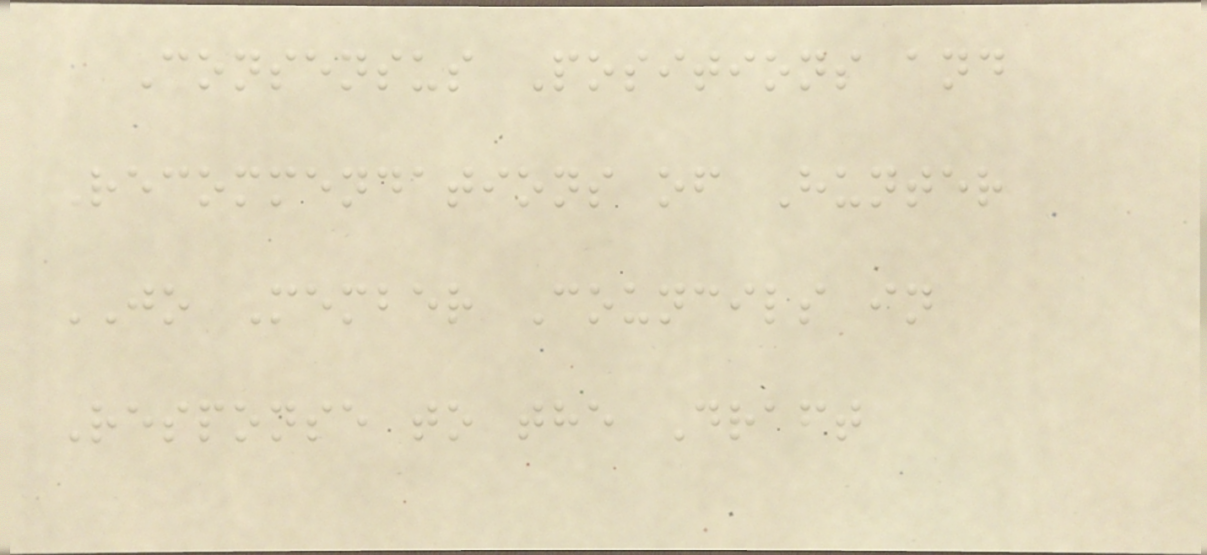Consensus Positions and
Recommendations of Hunter
JO Member Councils in
Response to the Draft
